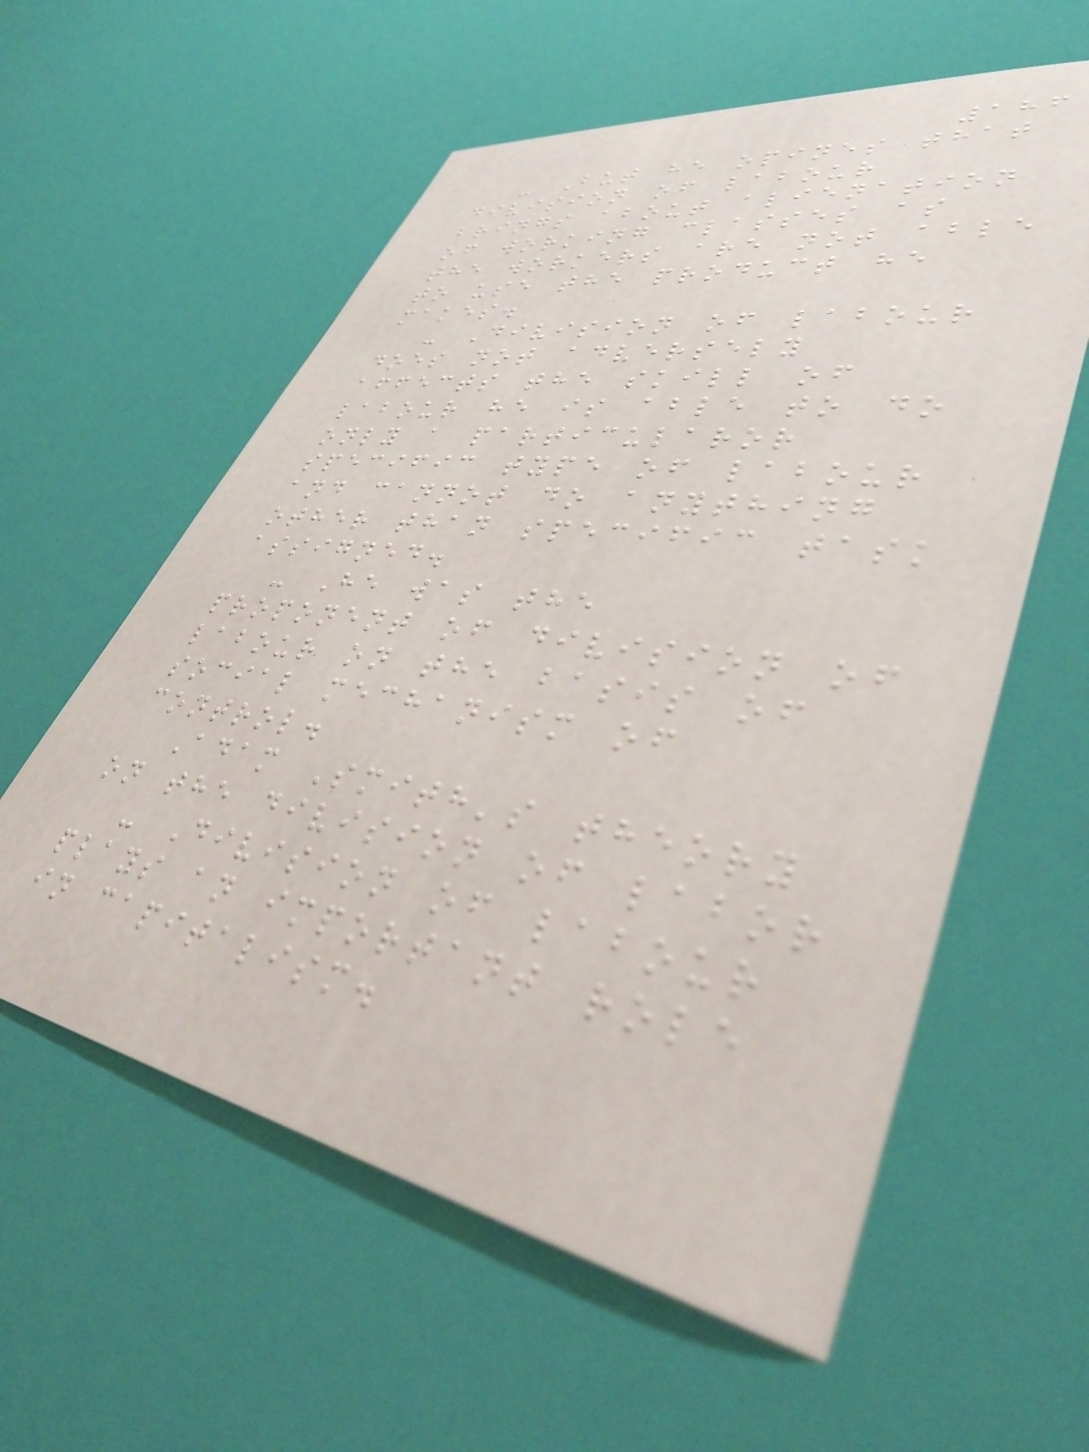186
- But he opines that
division of labour
brings about alienation
of working classes as
the workers are not able
to use the product he
makes.
- Division of labour
does not adversely
affects the skill of
labour he is able to do
only a particularor
specific type of labour
and cannot do anything
other than specific task
assigned.
- He was the
proponent of division of
labour on the basis of
social mechanism of
control.
Adam Smith's theory
on the division of labor
- Division of labour
plays an important role
in capitalism.
